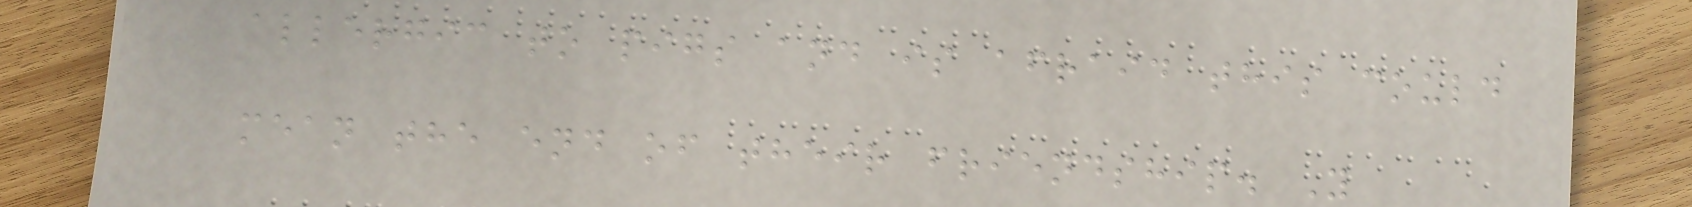allergic to pigs and is afraid this could
mean the end of their friendship. Y
